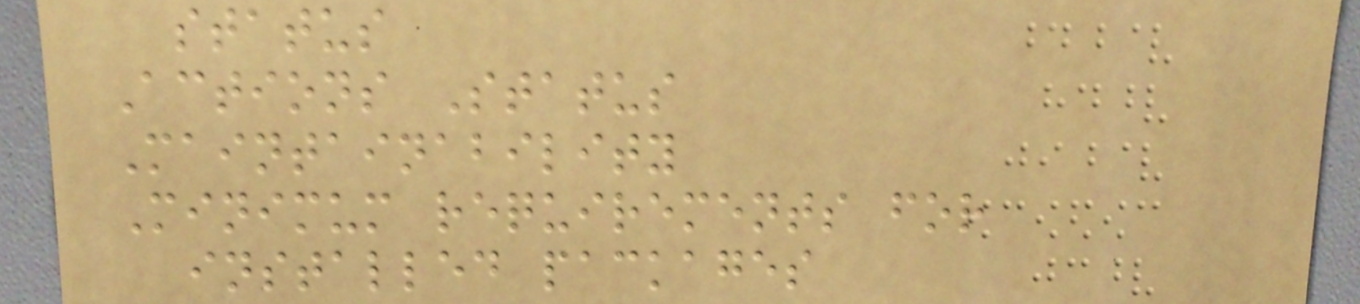status
Actions Status
Maintainability
Minimum requirements for
installed packages
